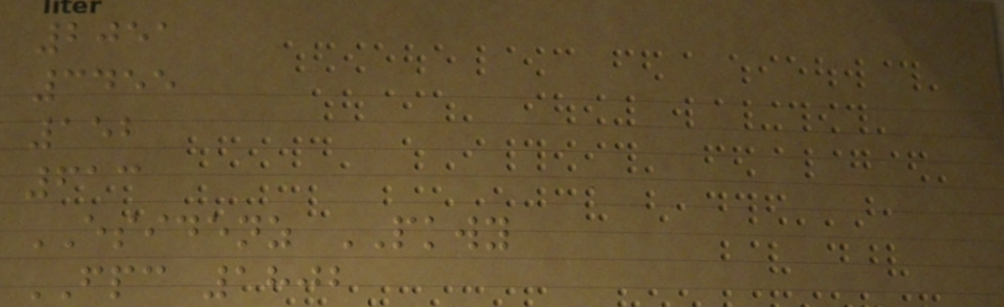2051
3455
152
613
ESIDENZ PKWY
FPC 1802
